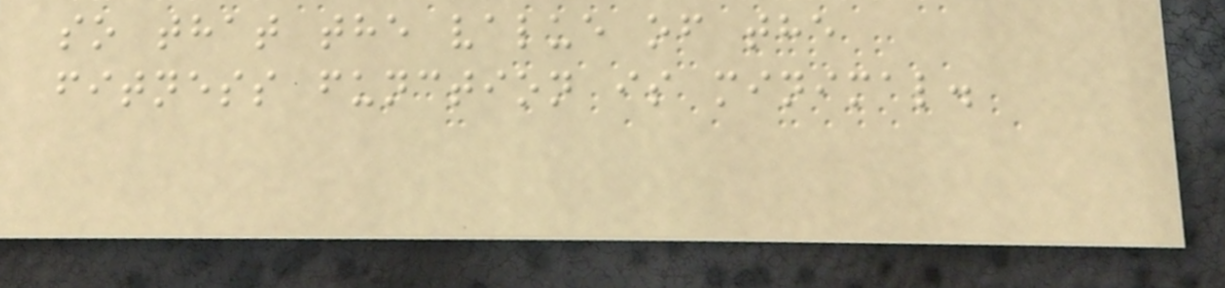so that the value of the
fitness function is minimal.
